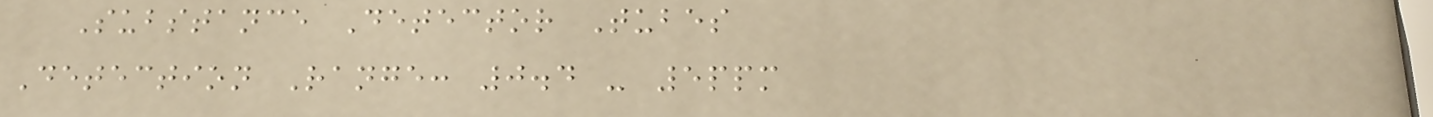Substance Detector Tubes
Detection Range: 0.4 - 5ppm
